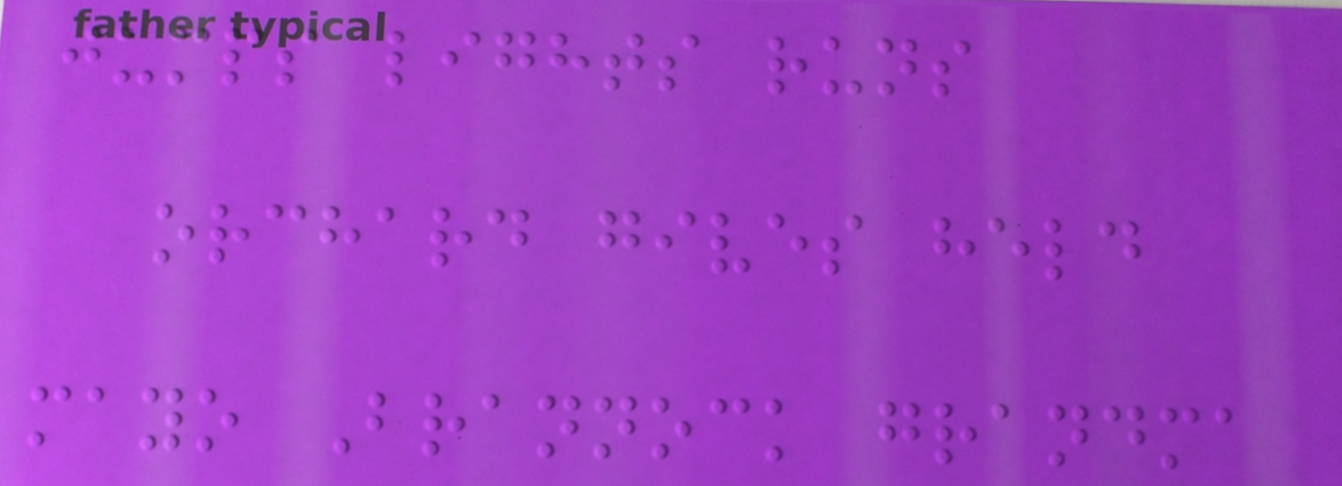jumps lights runs
orchard gives held
mayo Brannock grandma
